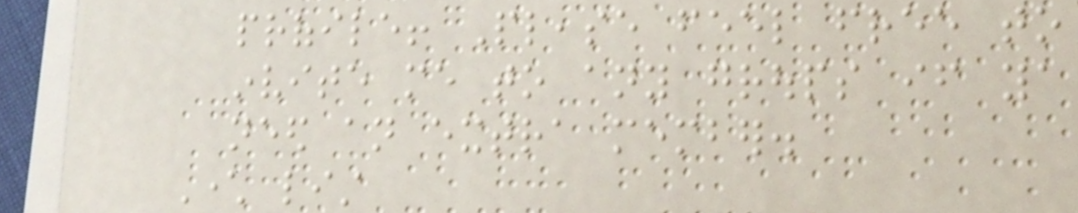profile! Please feel free to
invite me to any groups if ya
need an extra member.
Character list
